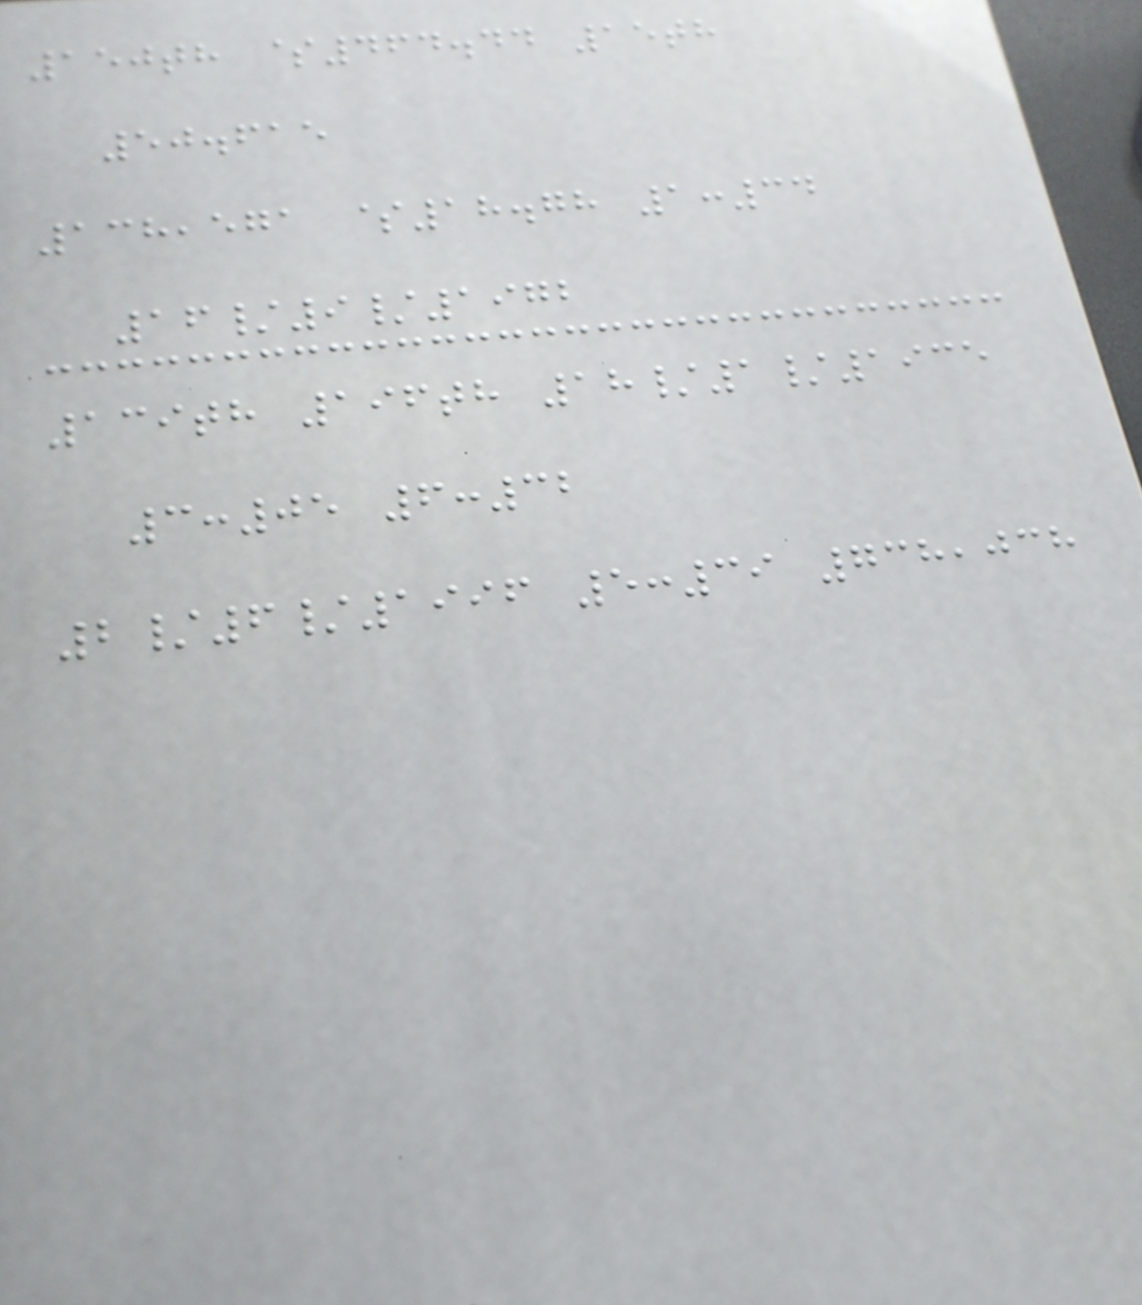150th $464.44 15th
50.615
138,571 $18.78 1:34
16/9/1972
139th 196th 18/1/1935
3:05 6:32
2/6/1996 5:39 738,038
